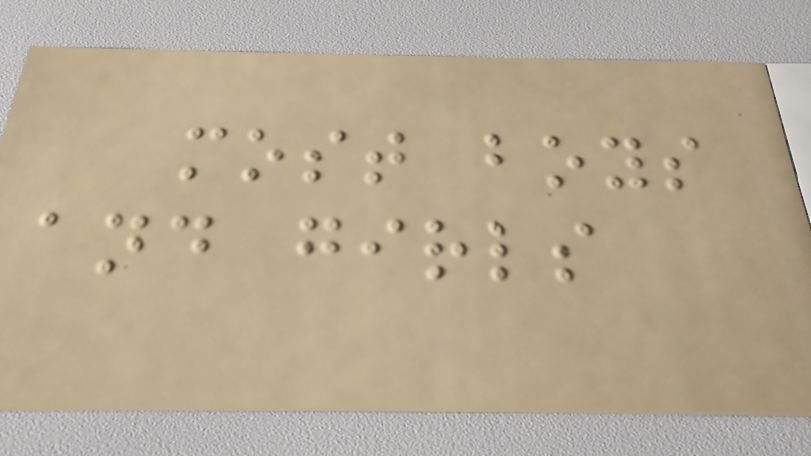most boys
and girls
